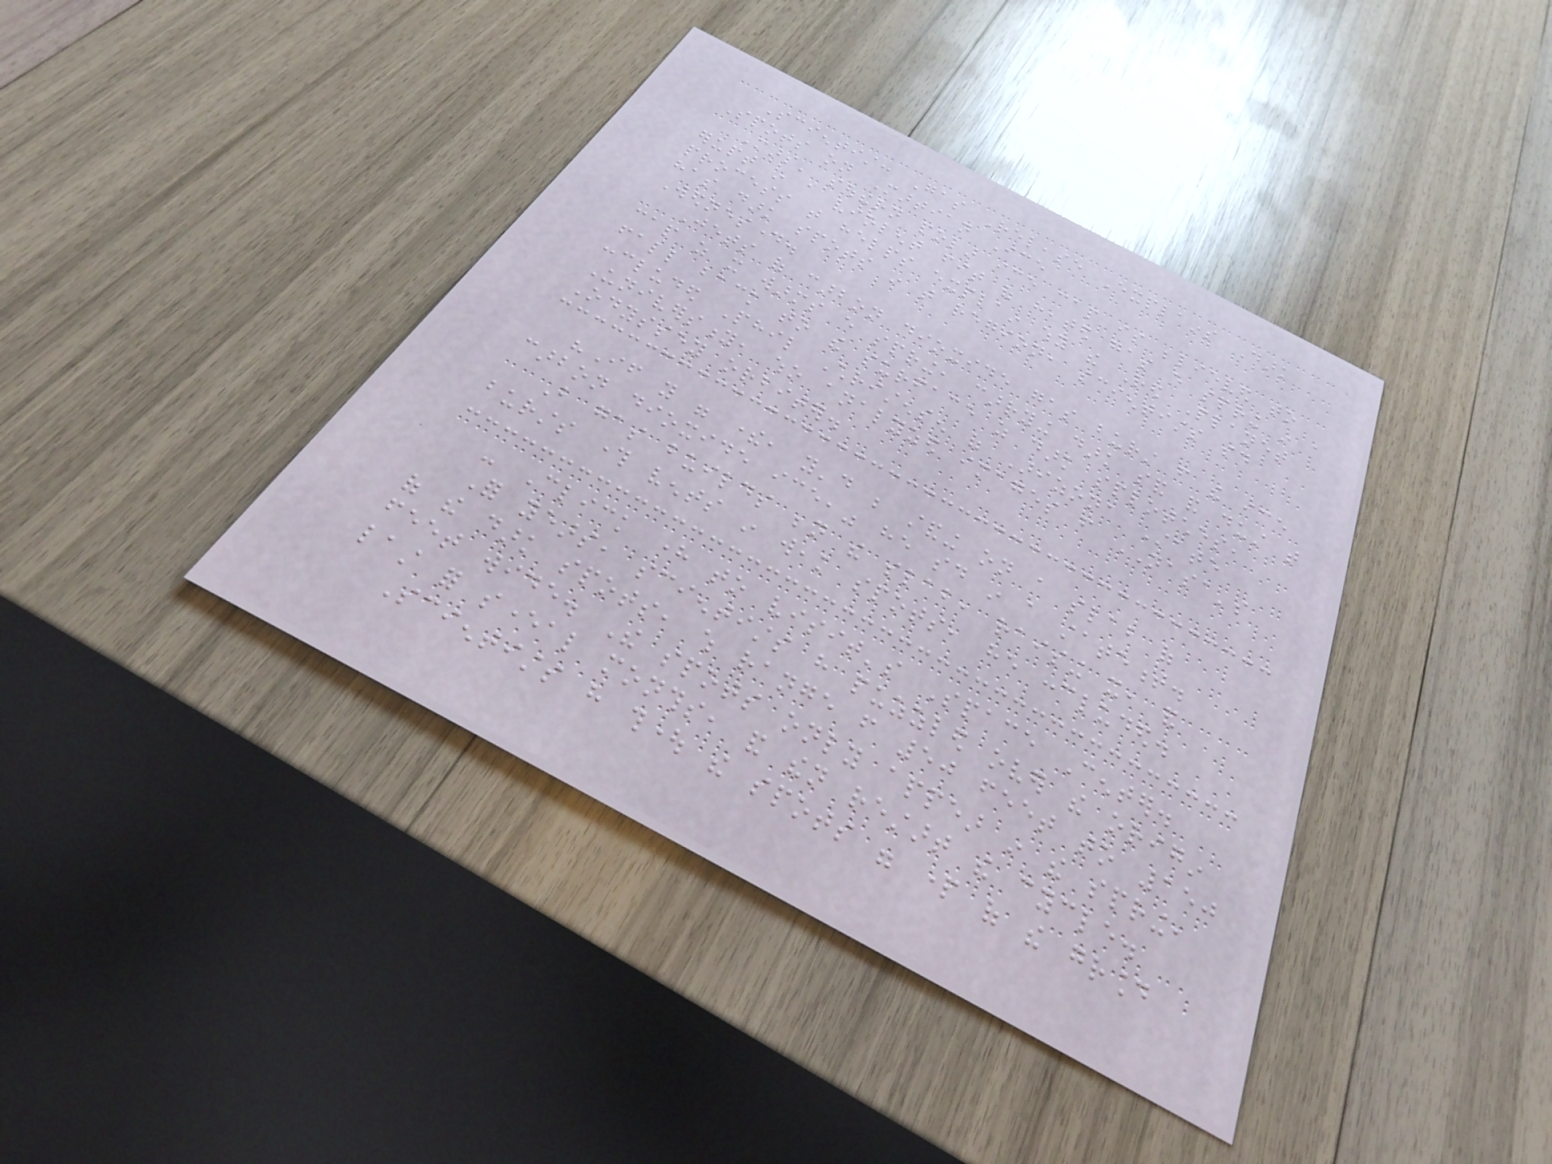Scientist: Gas Release Explains Dark
Spots on Martian Ice
Mars' southern polar ice cap is believed to
erupt in a violent fit of heated gas every spring in a
process that helps explain why the Red Planet
has dark spots in that region, scientists said
Wednesday.
Jets of carbon dioxide gas burst from the ice
cap as it warms every spring, carrying dark sand and dust that
fall back to the surface as dark splotches,
concluded Phil Christensen of Arizona State
University, who analyzed images from NASA's
Odyssey orbiter.
"If you were there, you'd be standing on a slab of
carbon dioxide ice," he said in a statement.
But gas builds beneath the slab, raising it, and
bursts through vents in weak spots, he concluded.
- Click here to visit's Space Center.
For years, scientists have puzzled over the origin
of the dark spots, which range from 50 feet to 150
feet wide. The spots only appear in the spring,
last for several months, and then restart the cycle.
Scientists have thought the spots were part of the ground
